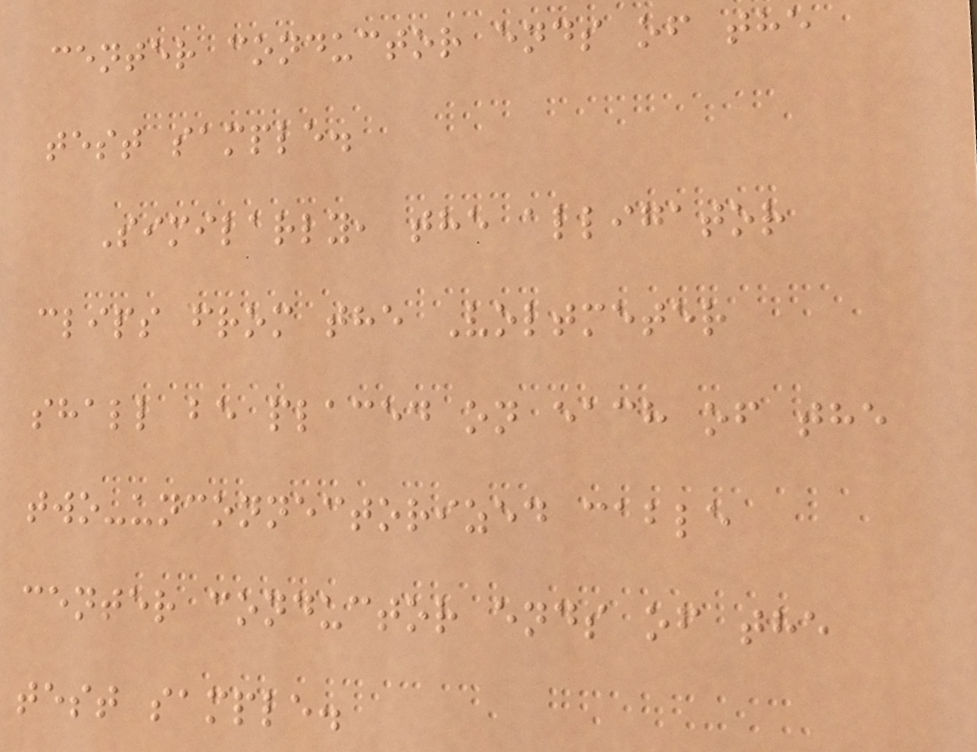center conductor ends of the
test sample.
Similarly, the alligator
clips from the Voltmeter
shall be placed on each of the
two-unconnectorized cable
center conductor ends of the
test sample.
